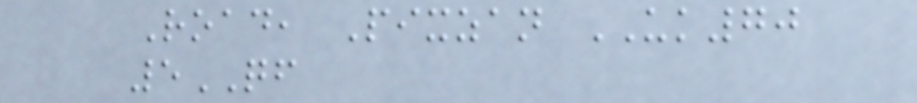Road, Pixzan UK70
5QF
